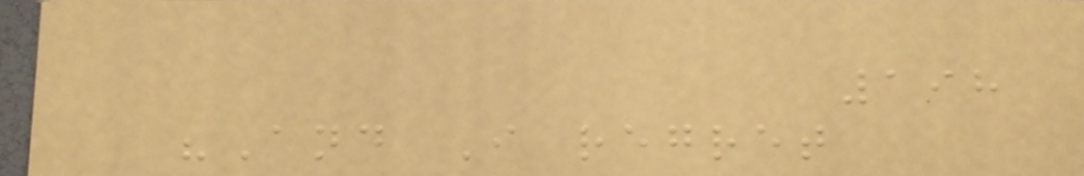198
"And I regret
